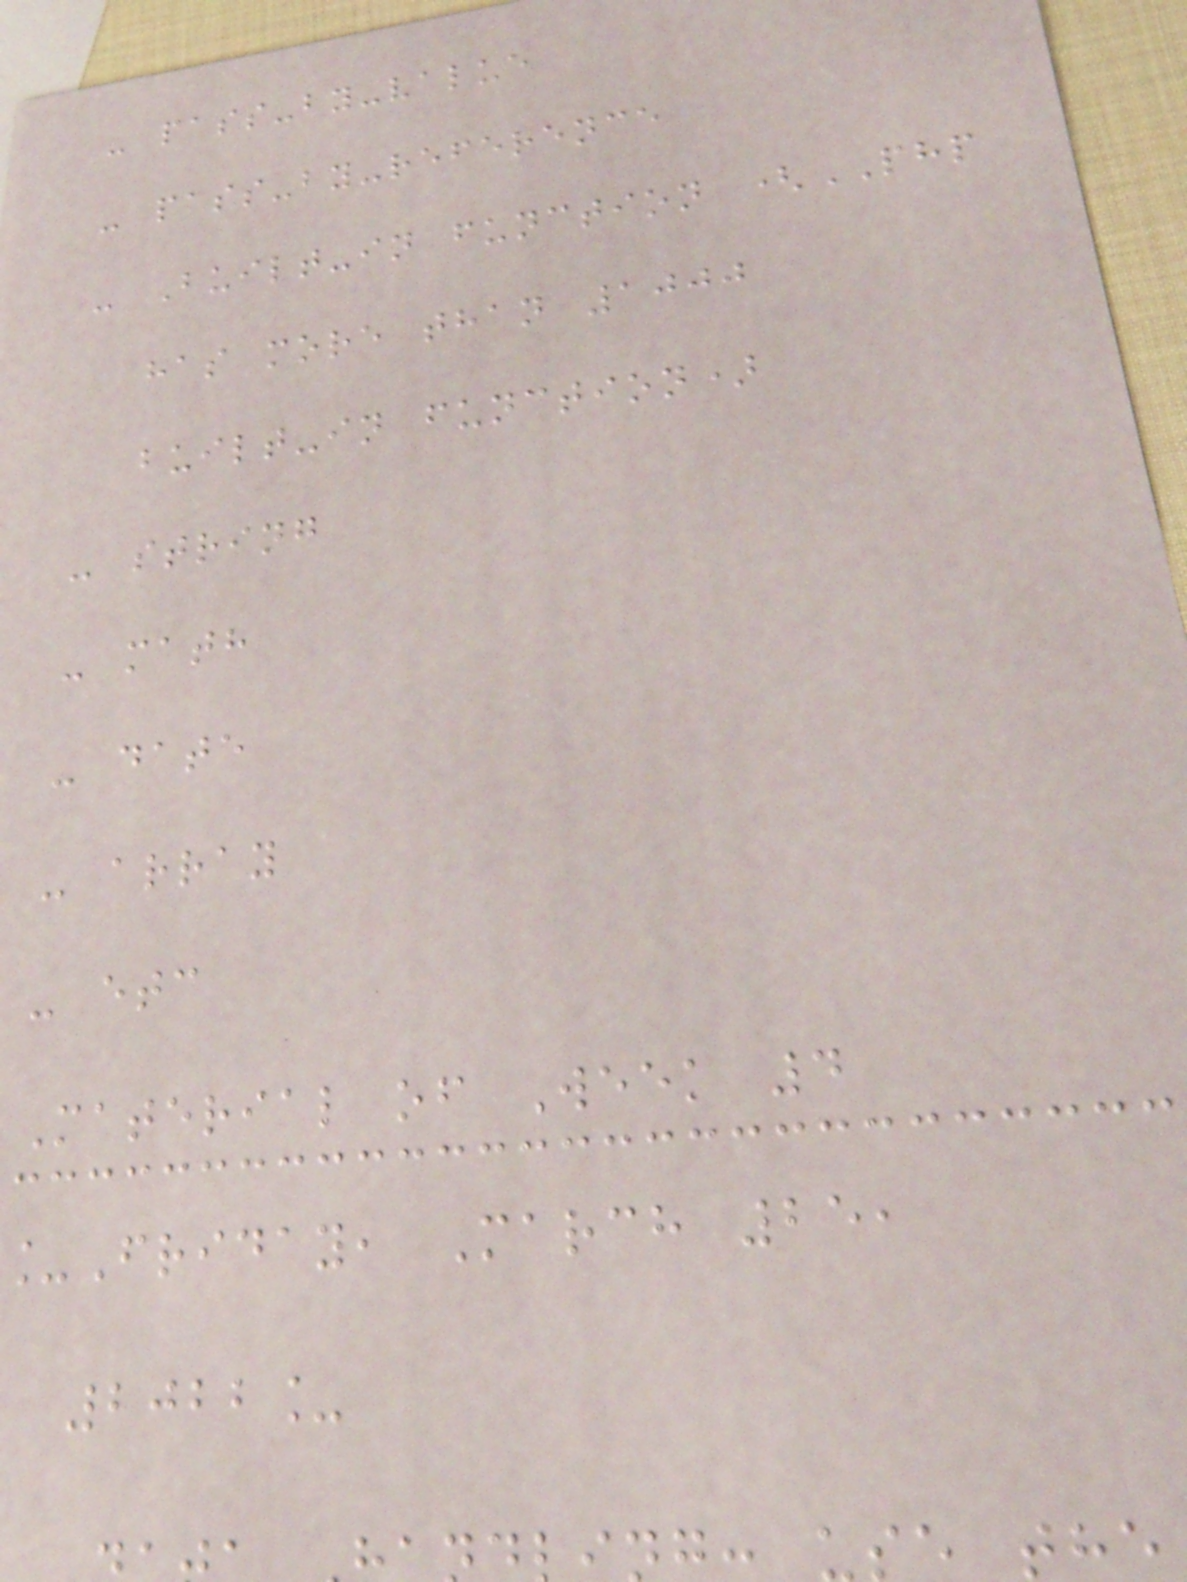- pass-by-value
- pass-by-reference
- Built-in function (PHP
has more than 1000
built-in function)
- string
- math
- date
- array
- etc
Material of Week 4
_Friday, March 25,
2022_
